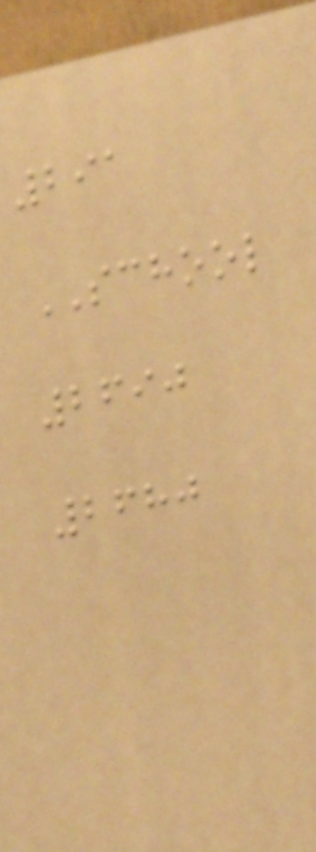291
SCHOOL
2690
2680
